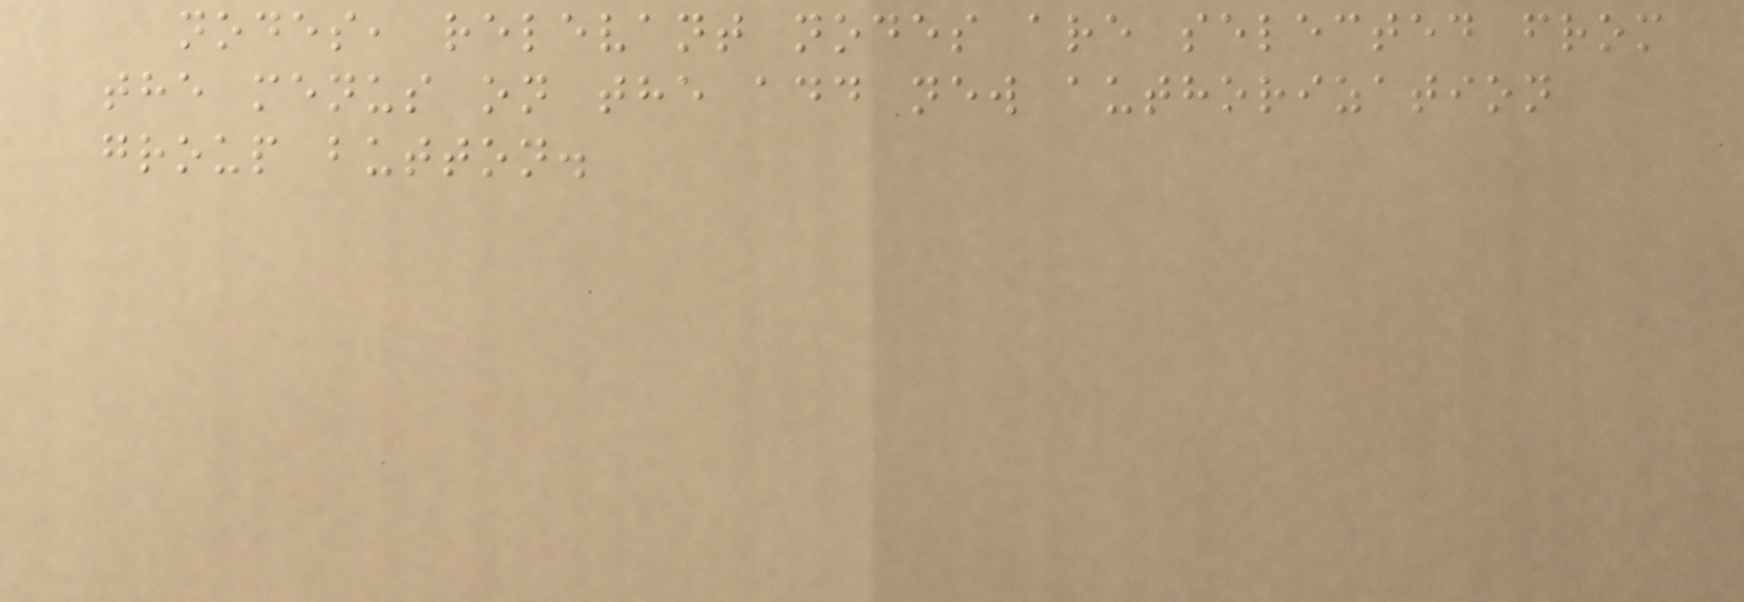nodes, relevant nodes are selected from
the menus on the add new authorization
group button.
